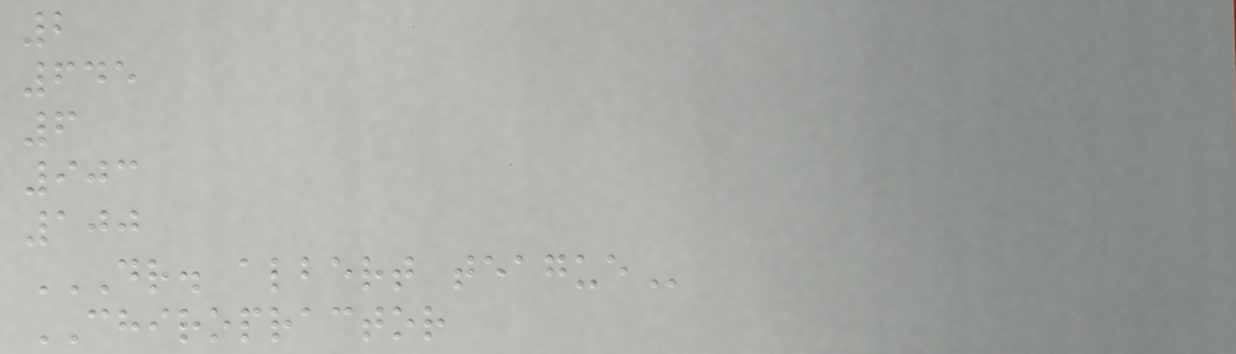2
645
6
903
100
DR. ALBERT TEAGUE
CHIROPRACTOR
